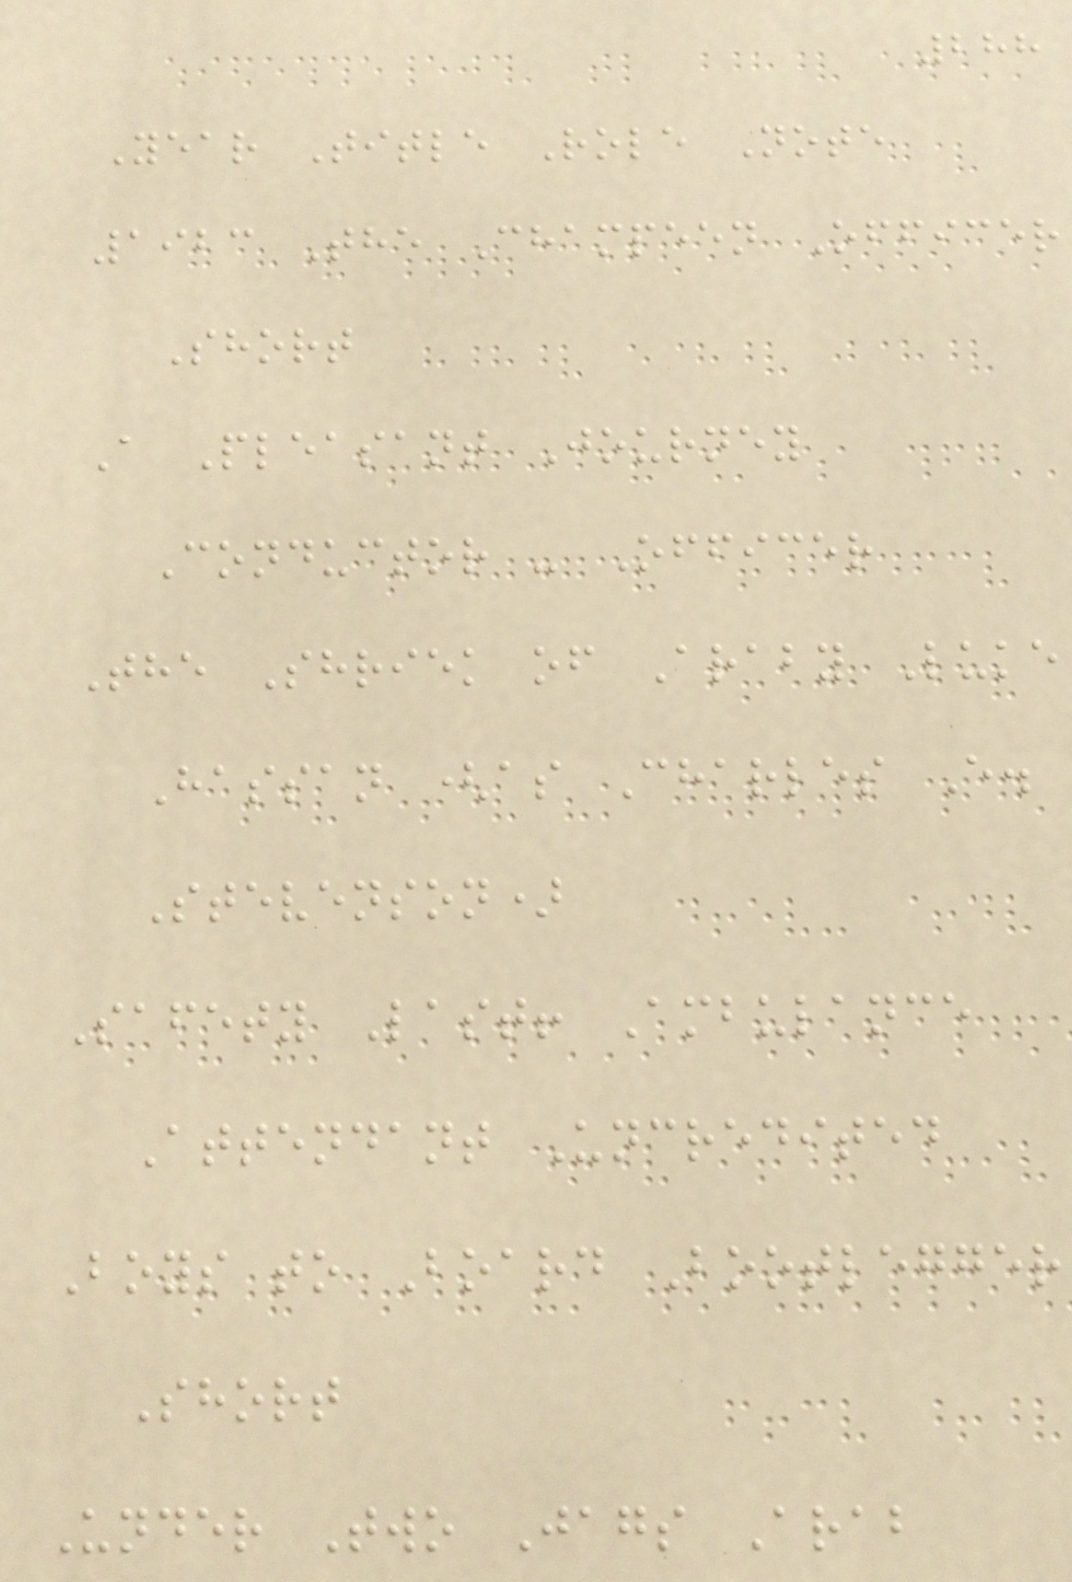288
Year Title Role Note
1923 The Champeen Officer
Short
A Pleasant Journey
Conductor - Officer
The Shriek of Araby Luke
Hassan (as Charles E.
Stevenson)
Safety Last! Ambulance
Attendant Uncredited
Boys to Board Bootlegger
Short
Under Two Jags Arab
